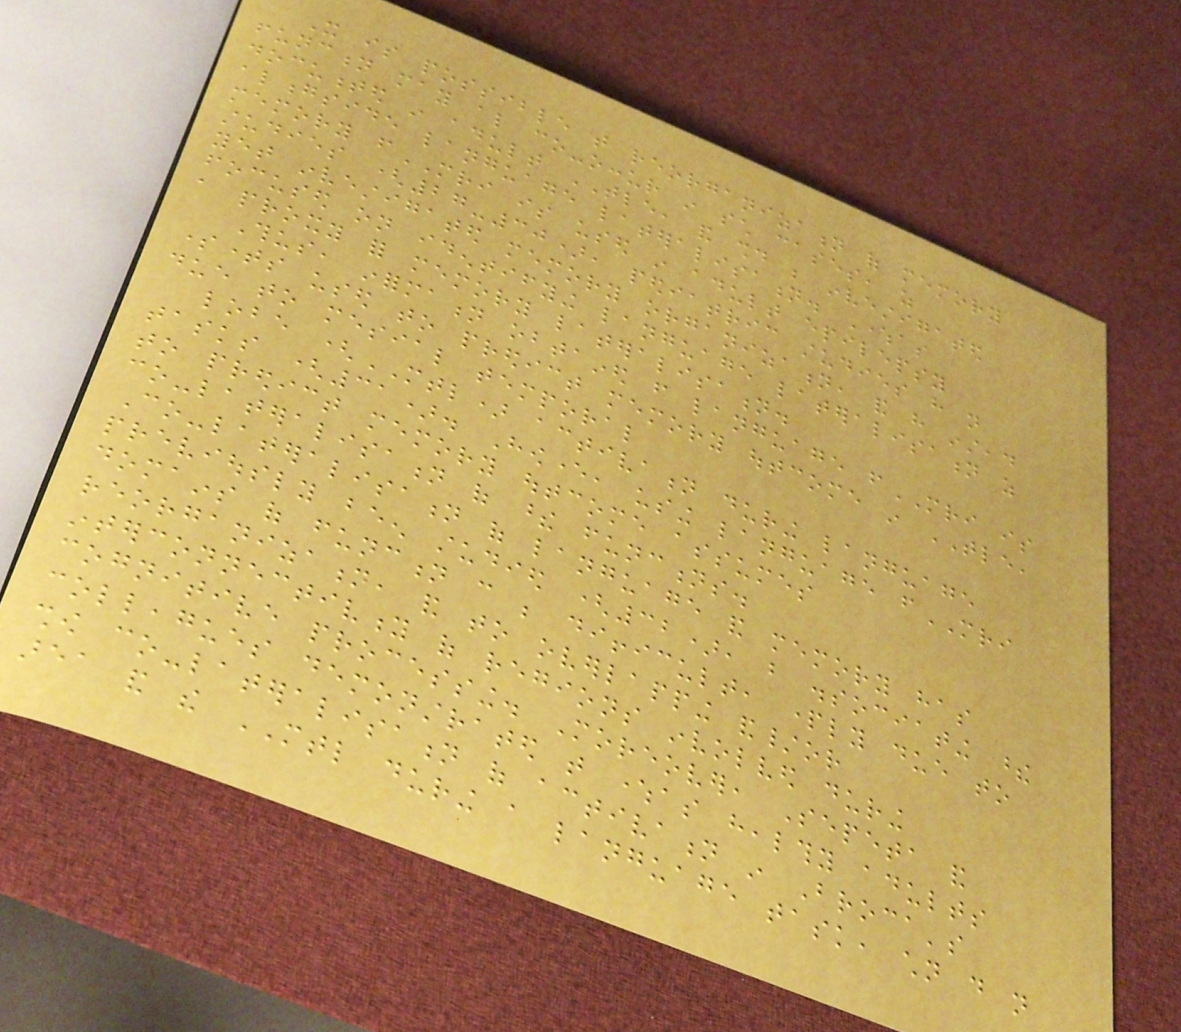It is possible that reorganization of memory
function may also co-occur in such cases, as
documented in adult TLE, and should be investigated
alongside language lateralisation. Whereas
memory fMRI is used in adult epilepsy
studies (27-30), pediatric studies have not
yet investigated memory organization, and have instead
focused on identifying language lateralisation as
a proxy for memory lateralisation.
Thus, information obtained from language fMRI is
sometimes used to predict memory outcome in TLE,
due to mesial temporal
lobe (MTL) activation during language
tasks (31). However, using language fMRI
to predict memory outcome assumes
co-lateralisation of these functions.
Co-lateralisation of language and memory has
previously been studied (32), but dissociating these
domains of function can be difficult, partly due to
reorganization, and to overlapping and/or
interconnectivity of regions involved during
cognitive processing. Moreover, Sepeta and
colleagues demonstrated that whereas healthy adults
show co-lateralisation of activation in Broca's
area and the MTL during a language task, children do not
